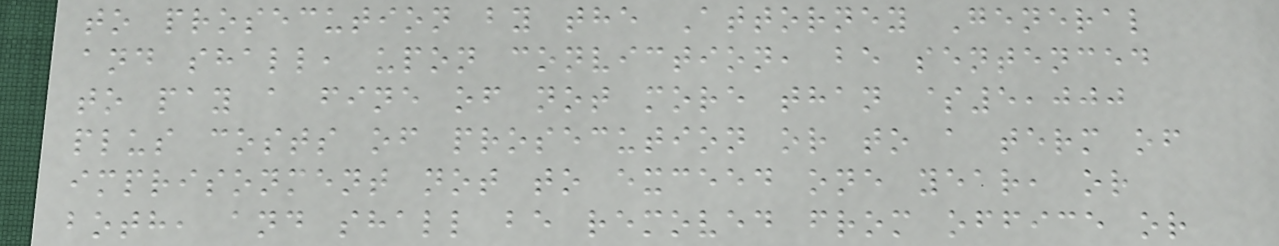to prosecution by the Attorney General
and shall, upon conviction, be sentenced
to pay a fine of not more than $5,000
plus costs of prosecution or to a term of
imprisonment not to exceed one year, or
both, and shall be removed from office or
